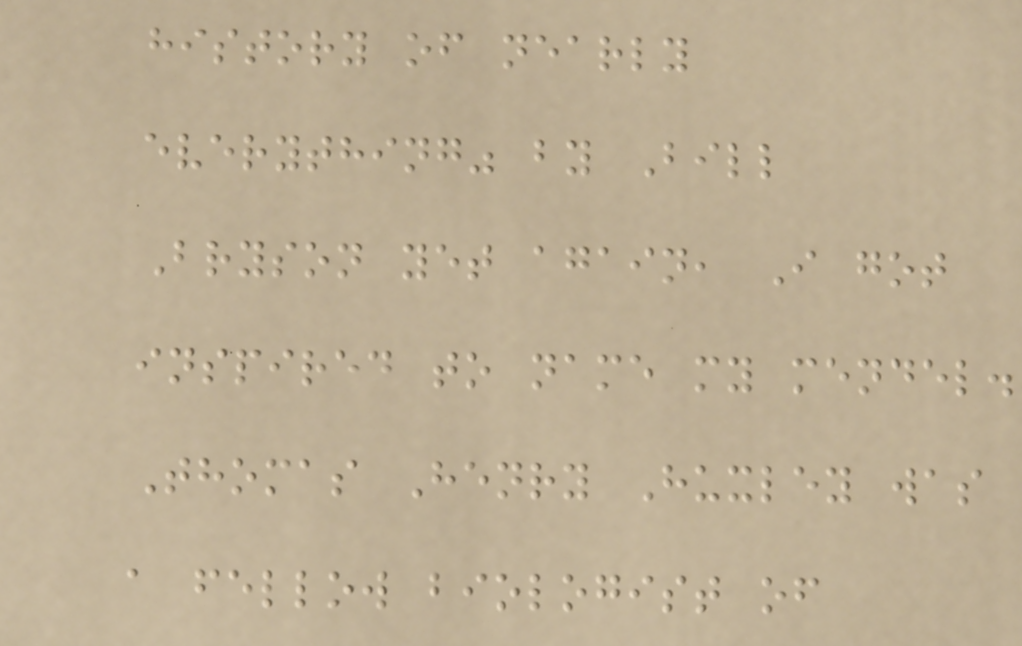history of nearly
everything" by Bill
Bryson yet again, I got
inspired to name my mendel.
Thomas Henry Huxley was
a fellow biologist of
